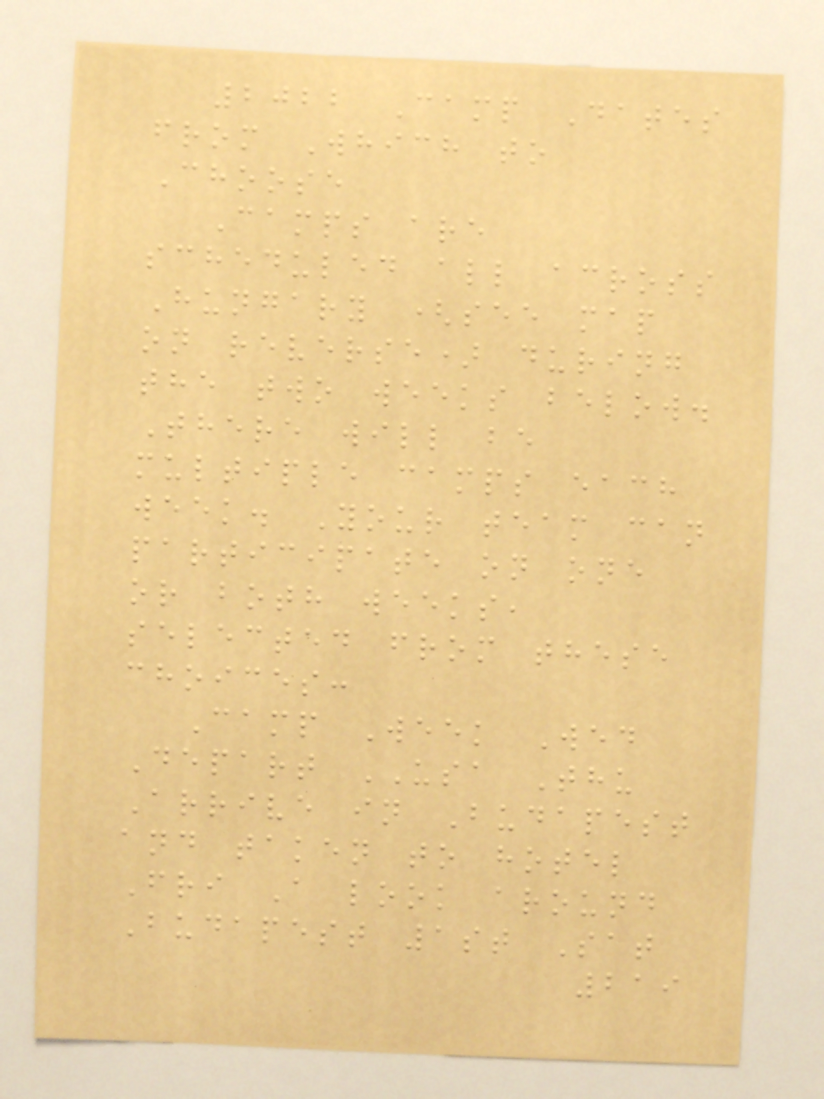2022 Camp Dates
from Which to
Choose
Camps are
scheduled all across
Hungary (see map
on reverse) during
the two weeks below.
There will be
multiple camps each
week. Your team can
participate on one
or both weeks,
selected from these
choices:
Camp Week Wed
Depart USA Thu
Arrive in Budapest
and taken to hotel
Fri A look around
Budapest 1st Sat
219
